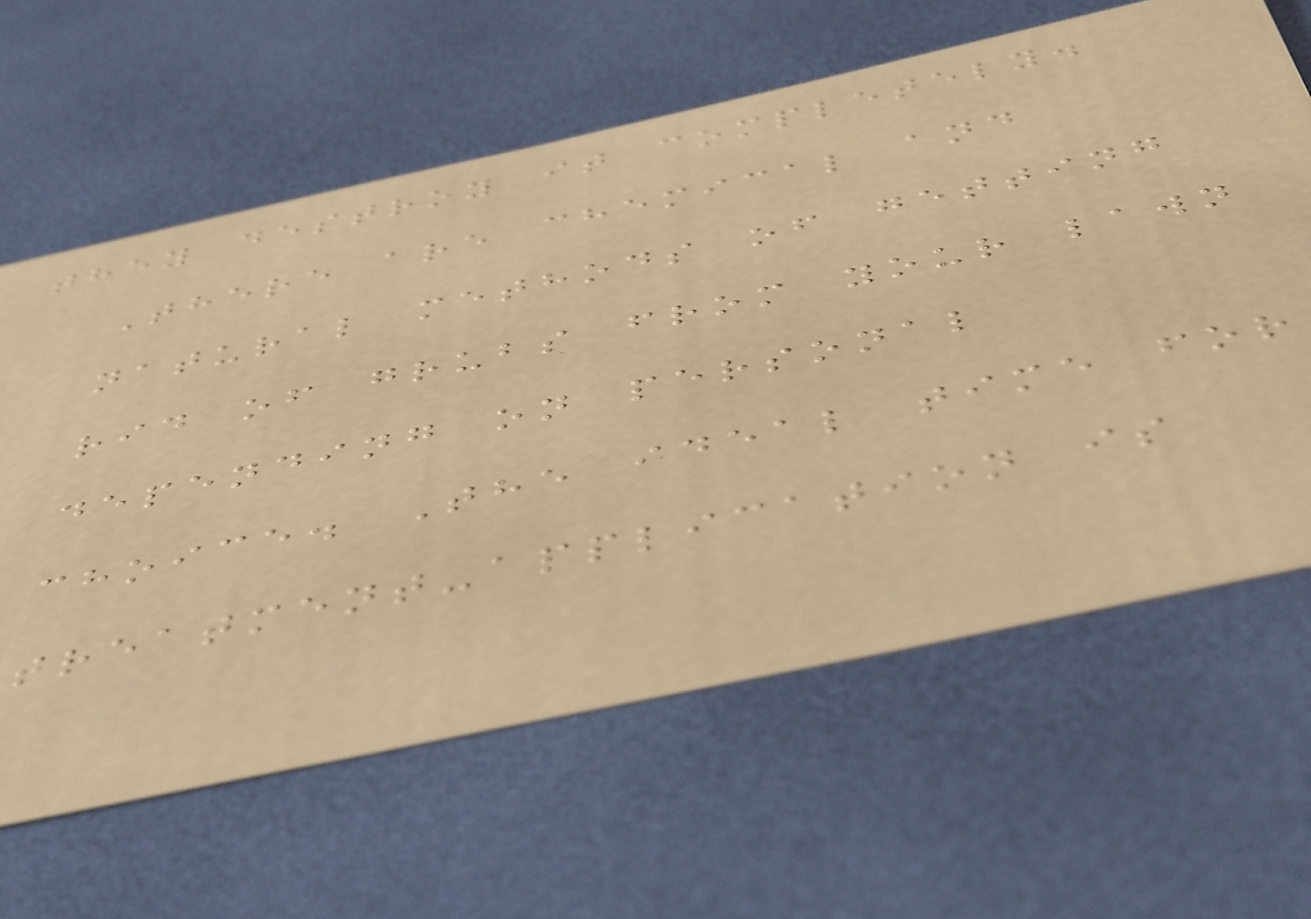they destroy it completely.
There are chemical and
natural methods of getting
rid of grubs from your lawn
depending on personal
choice. The ideal time for
treatment-application is
